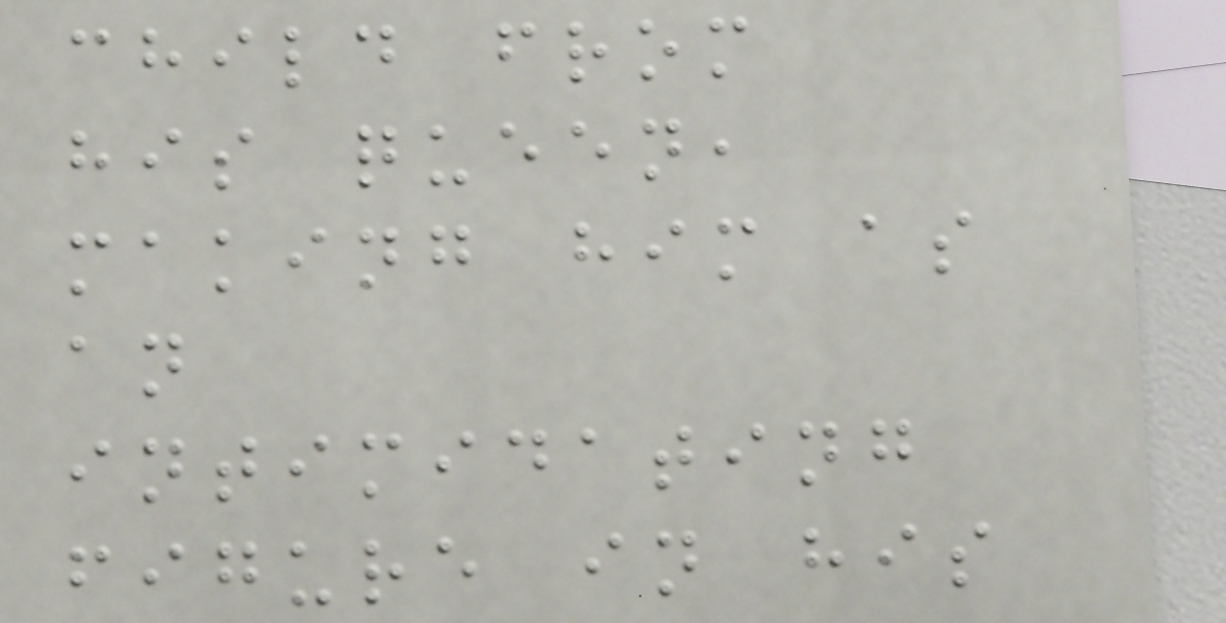child from
his queen,
making him as
an
intimidating
figure in his
